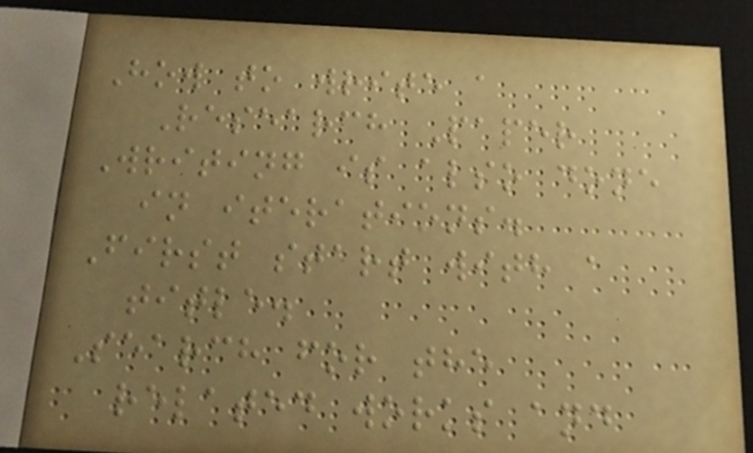How to write a
Research Paper
Writing is also done
in iterations.
First start with a
title.
Search for the
related works and
